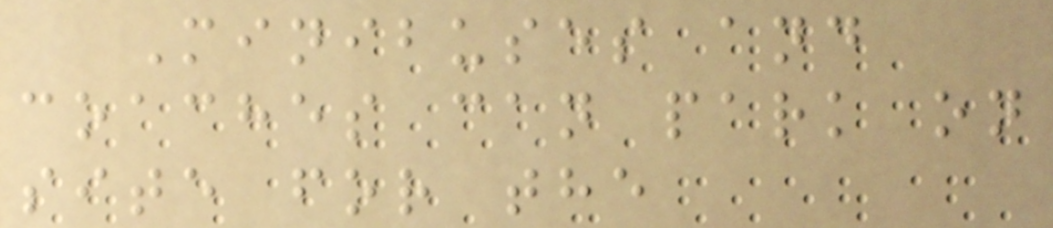Minibuses and
coaches can park on
site for the
